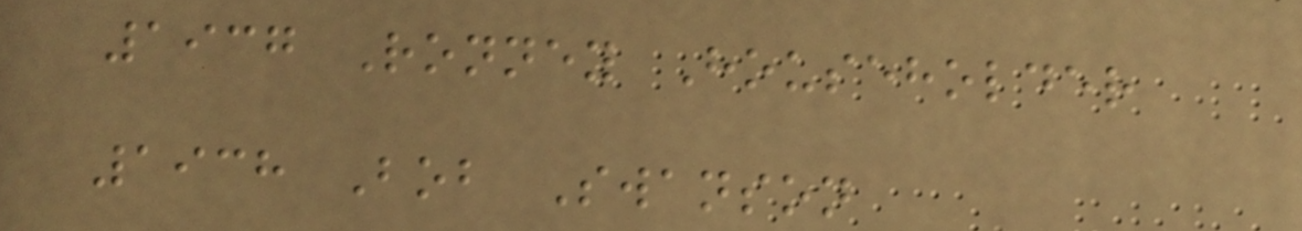1937 Ronney Householder
1938 Bob Swanson
